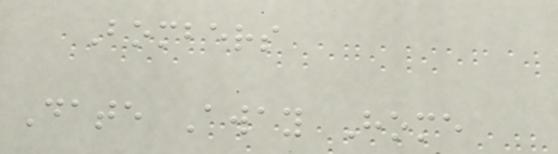Bombers
Date Away Home
